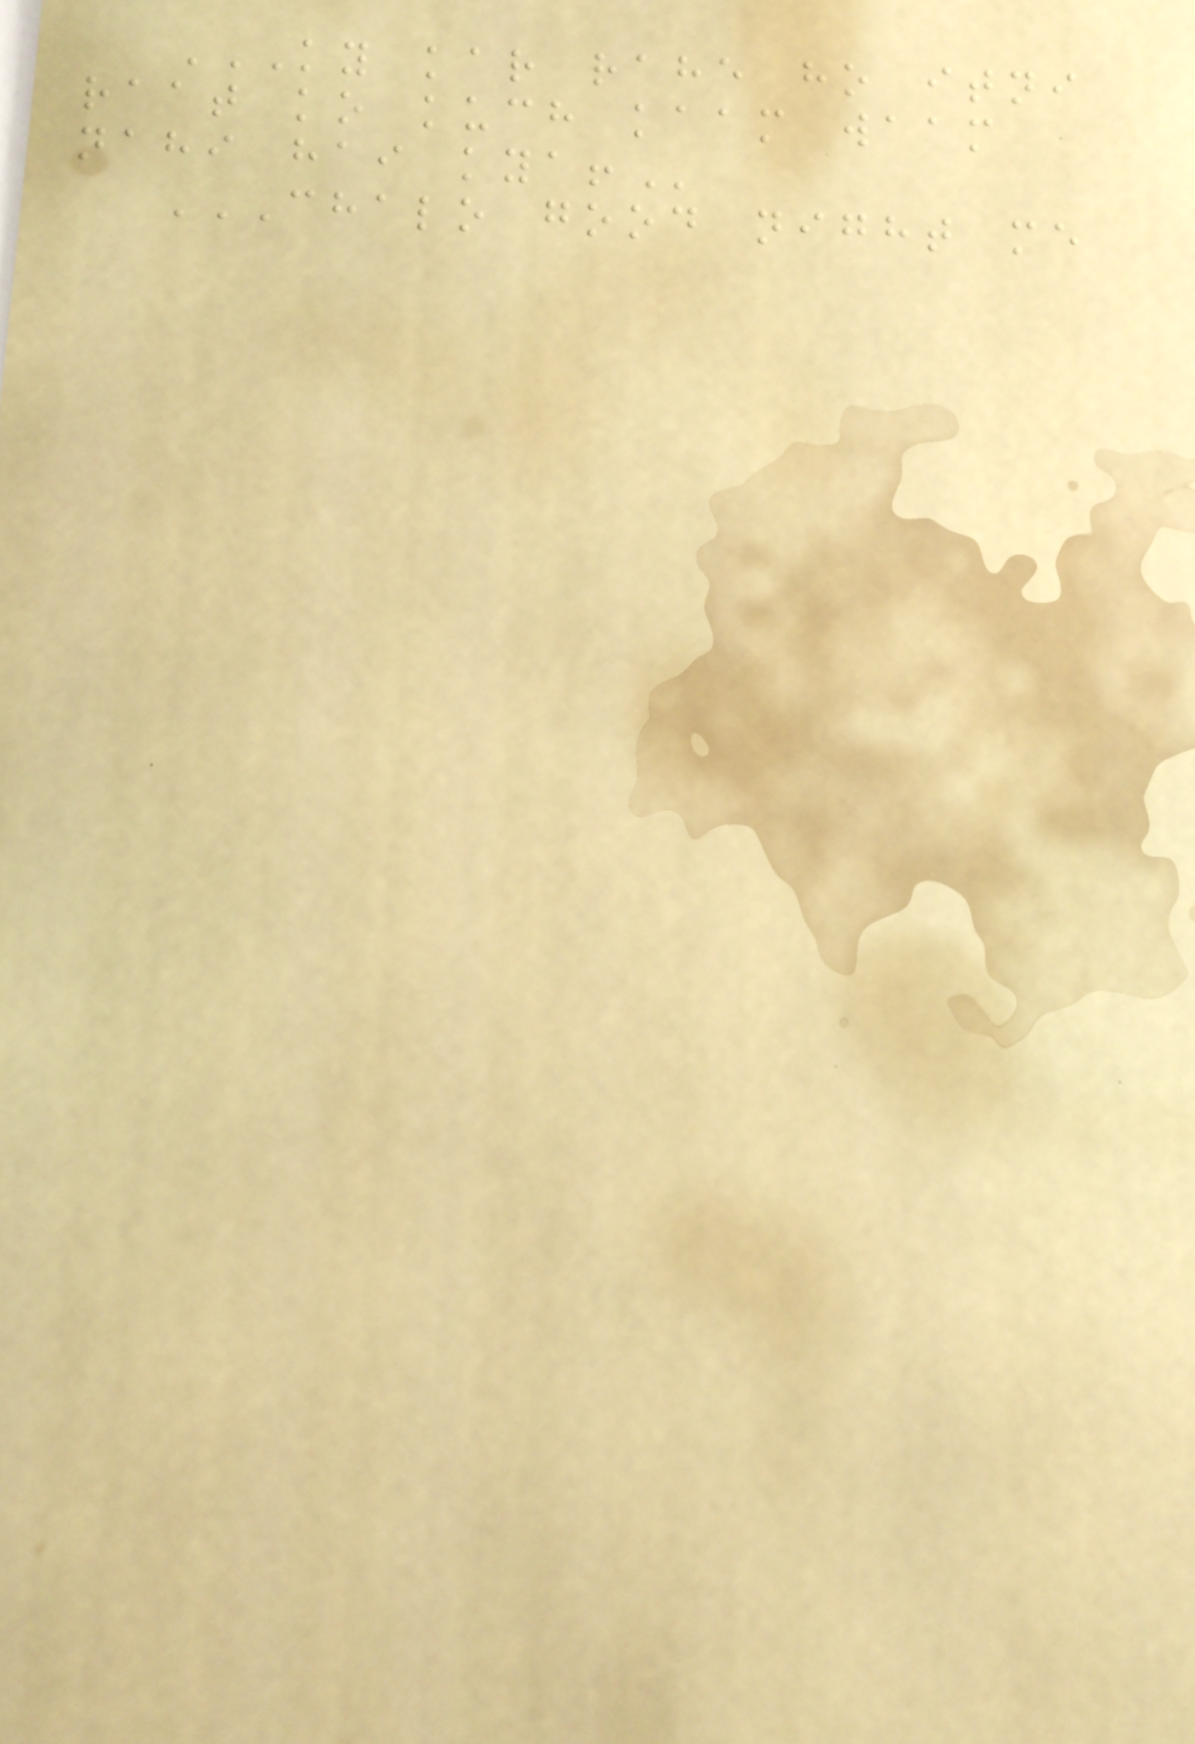KY KAR RAHE HO ITNI
RAAT KO KUCH KAAM WAAM
NAHI HAI KYA!
CHALO GOOD NIGHT ME
